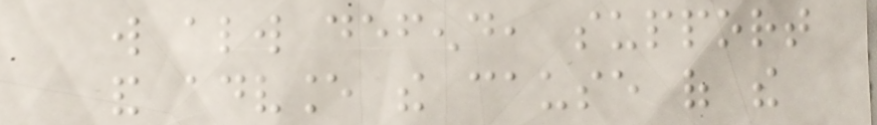will always defend, support
and advance the cause of the
